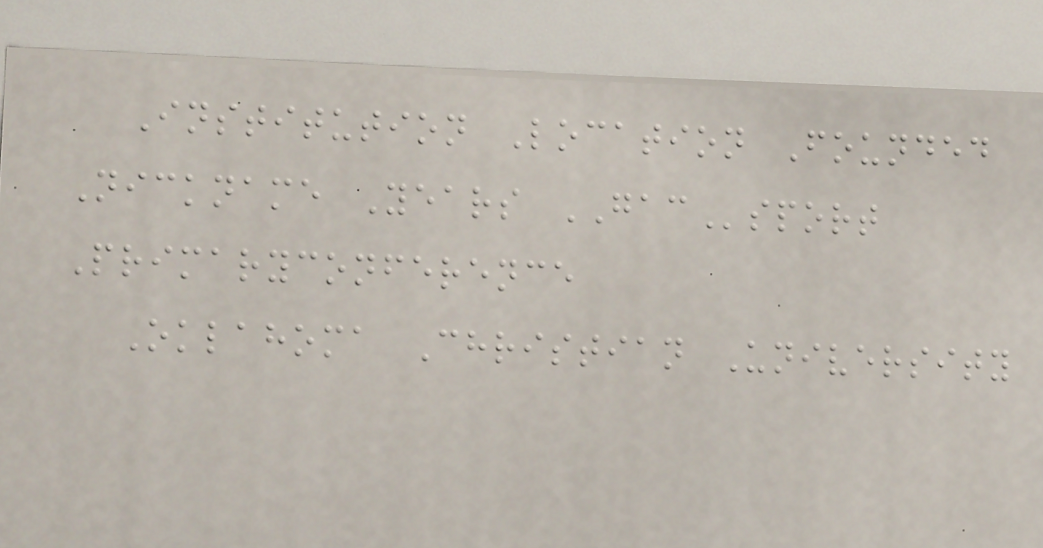Institution Location Founded
Nickname Years GACsport
Primaryconference
Oklahoma Christian University
